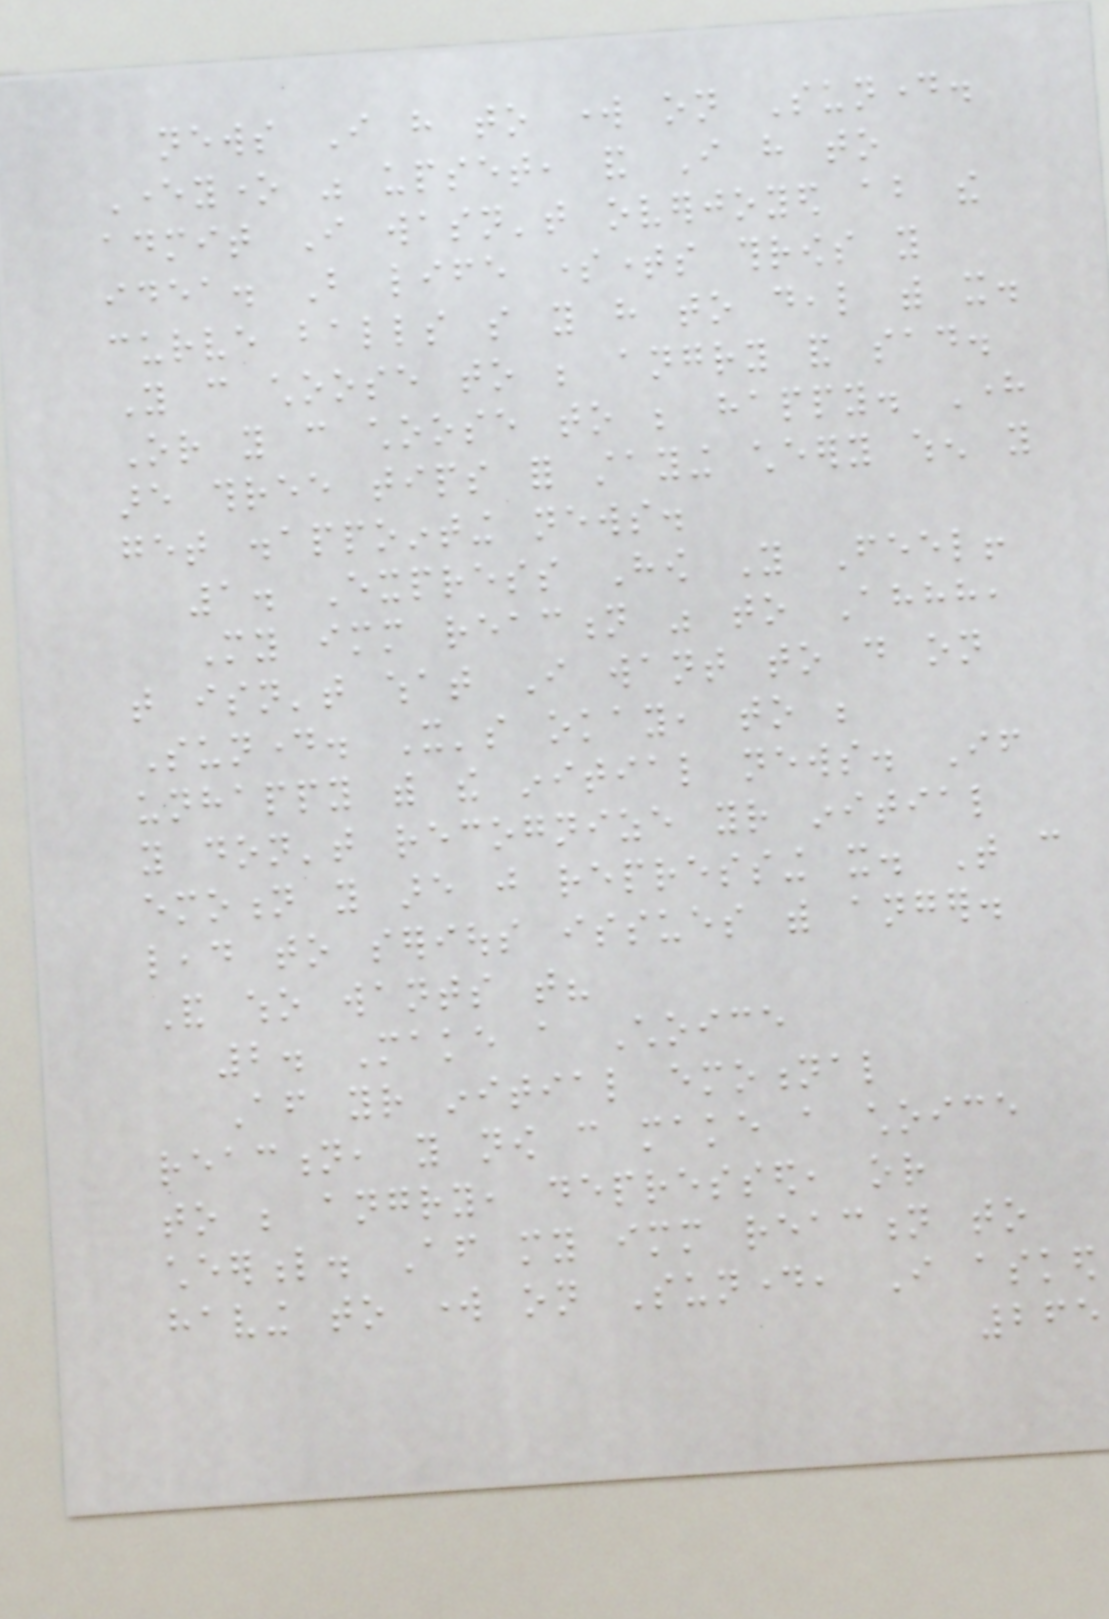news I have to work on Sunday.
Everyone was upset, and I have to
admit I wasn't overjoyed about the
idea. But life sometimes throws you
curve balls so you have to deal with it.
You can choose to be angry and sad.
Or you can choose to be happy. Here
are three tips for staying cheery when you
get disappointing news.
1. Express How You Feel!
My immediate reaction was to Ahhh,
that isn't what I want to do on
Sunday. It's okay, to be
unhappy with the initial news. If
you don't recognize your initial
emotion you are just repressing it. That can
lead to serious issues with anger.
And who wants that?
2. Make a Choice
After your initial emotional
reaction, you now can make a choice
to be angry, depressed, or
cheerful. After my immediate reaction to
having to work on Sunday, I asked
265
